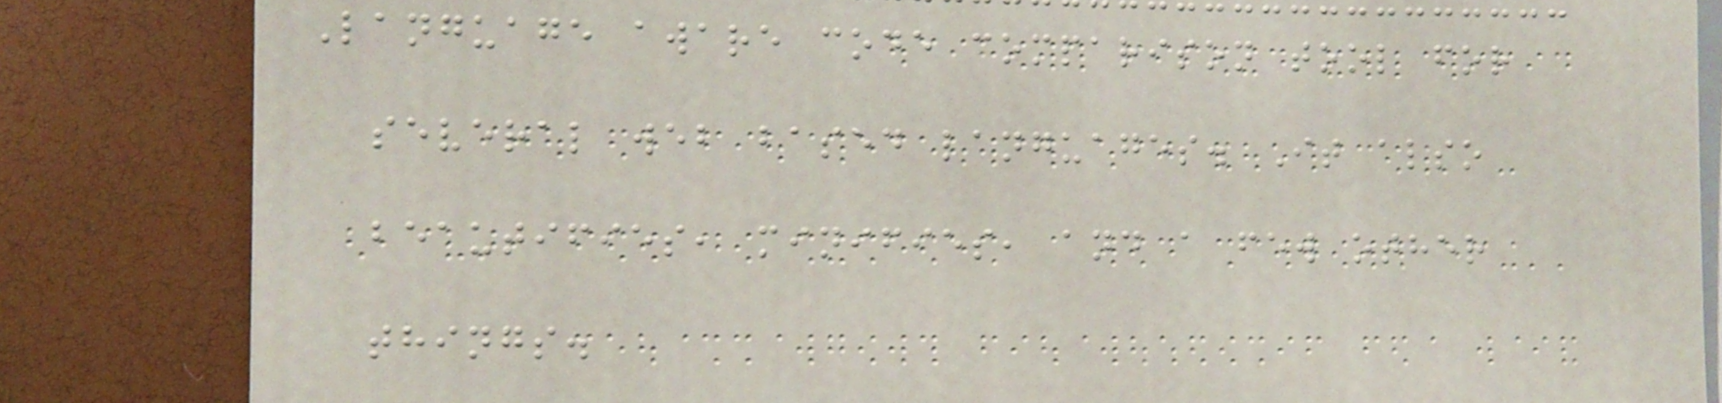Language aware code comparison tool for
several web based languages. It also
beautifies, minifies, and a few other
things.
